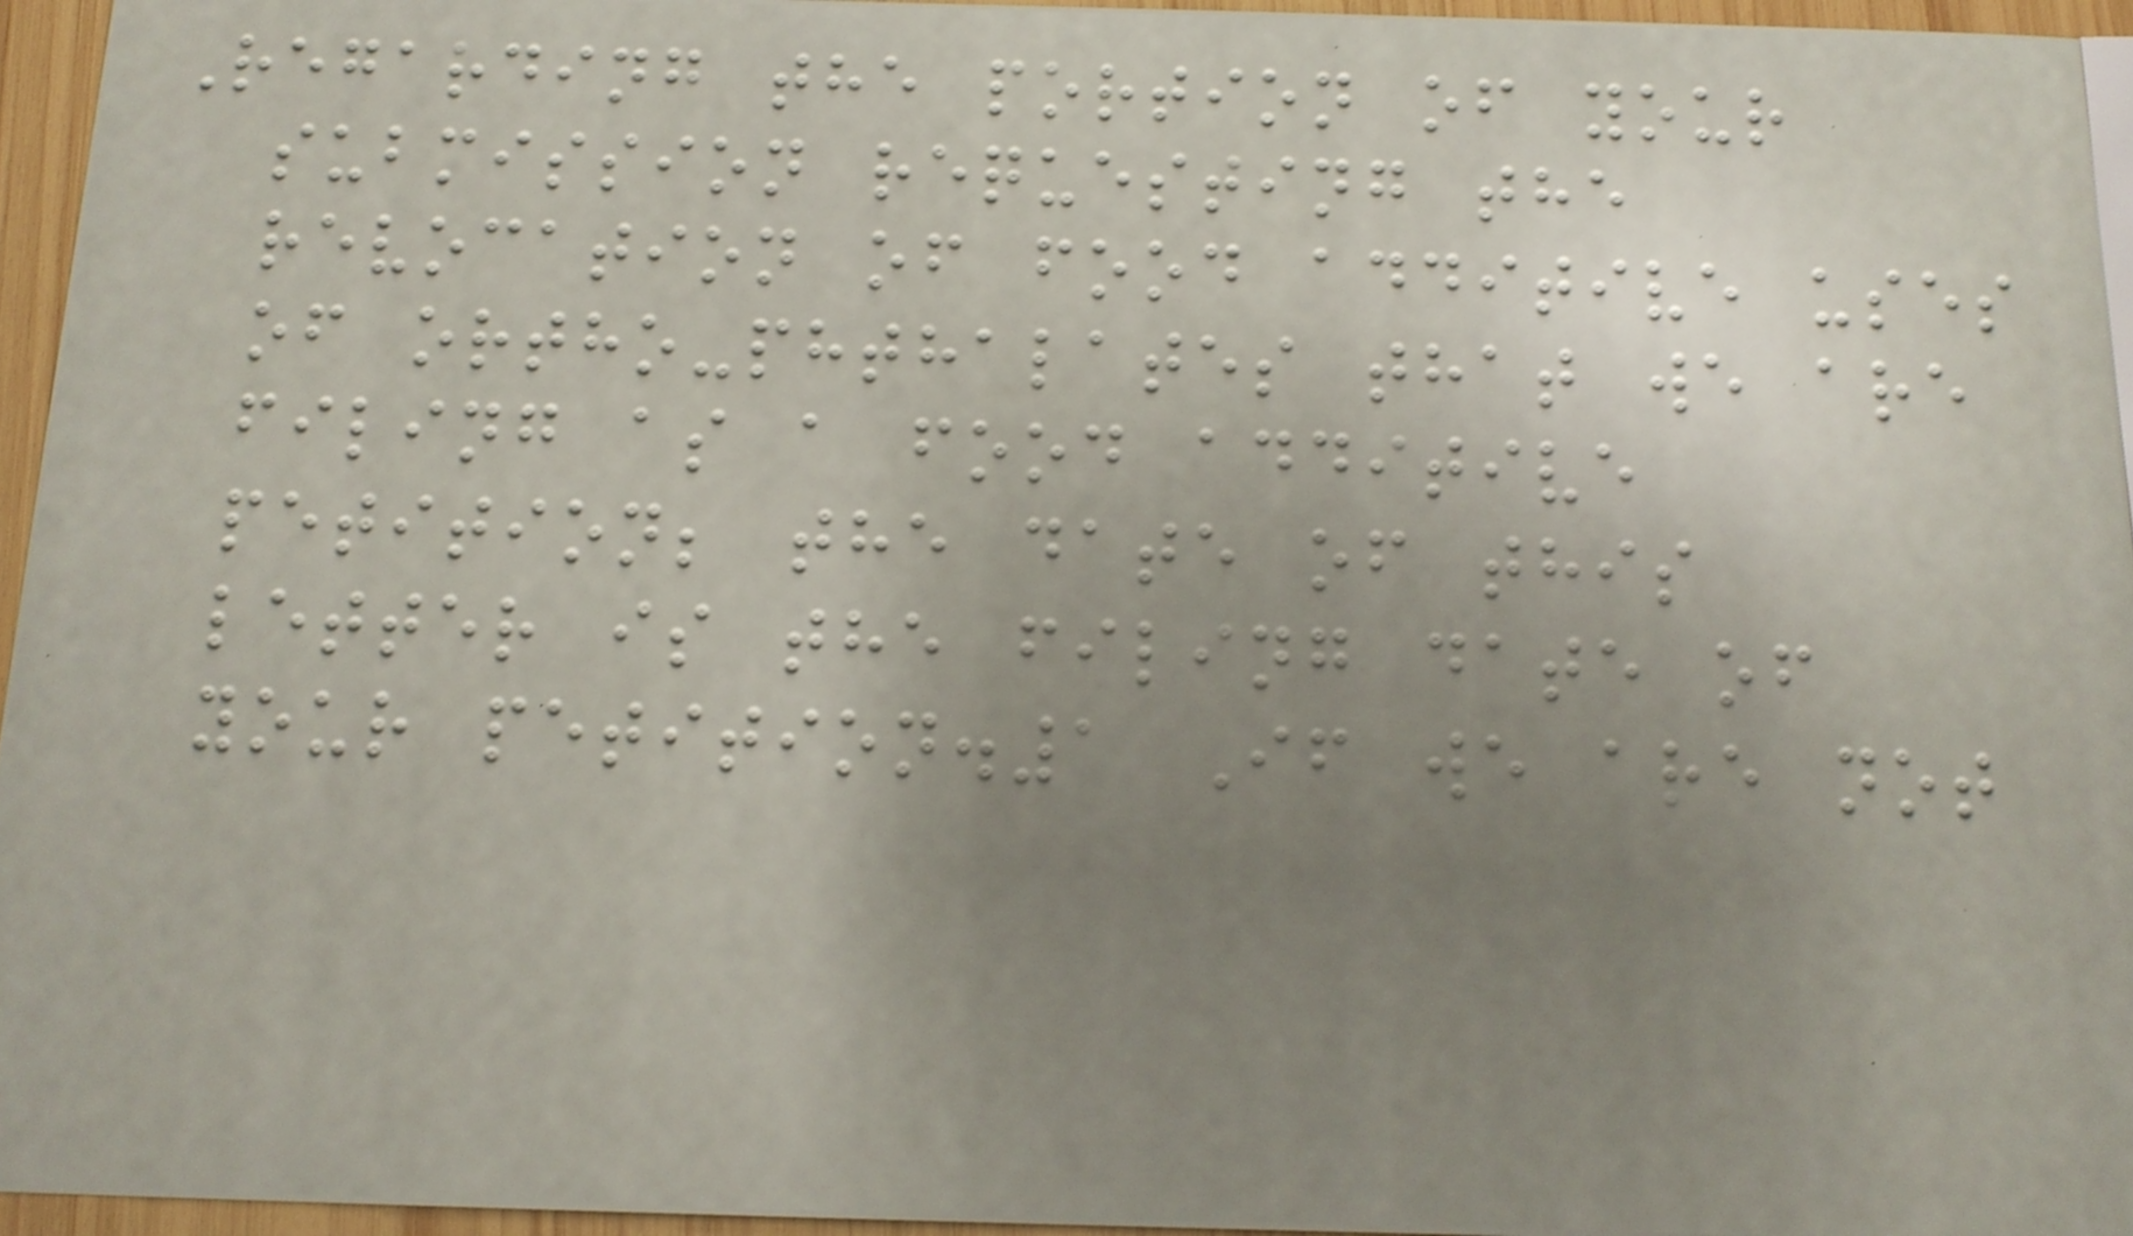Regarding the portion of your
submission requesting the
revocation of food additive uses
of ortho-phthalates that we are
filing as a food additive
petition; the date of this
letter is the filing date of
your petition.1 If we are not
